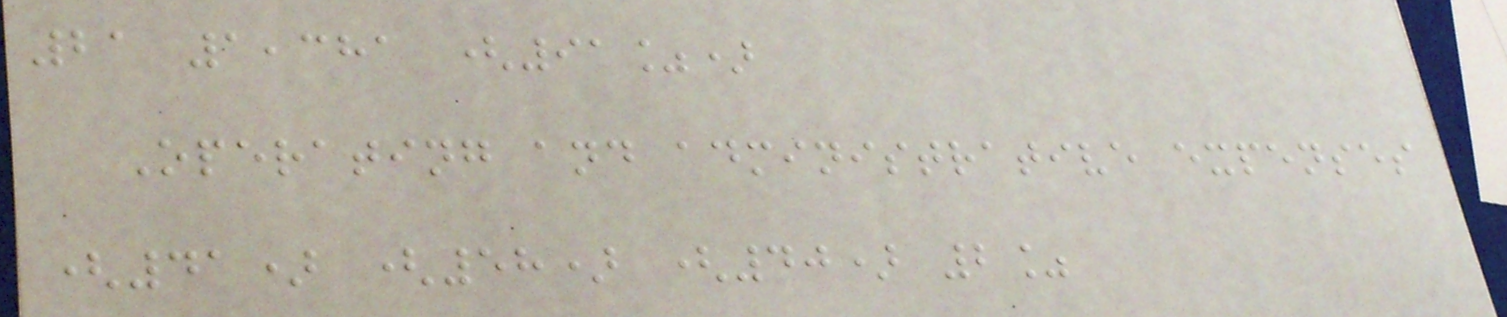21 1,381 (91%)
Operating and administrative expenses
(41) (58) (40) 2%
